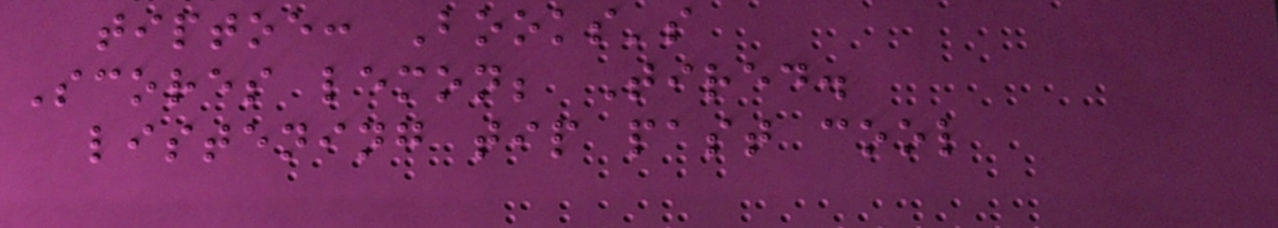tiptoe: Books's
Scores lemon; Tired.
listening tip past cool
